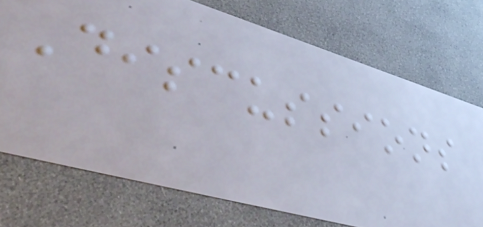Discussions
